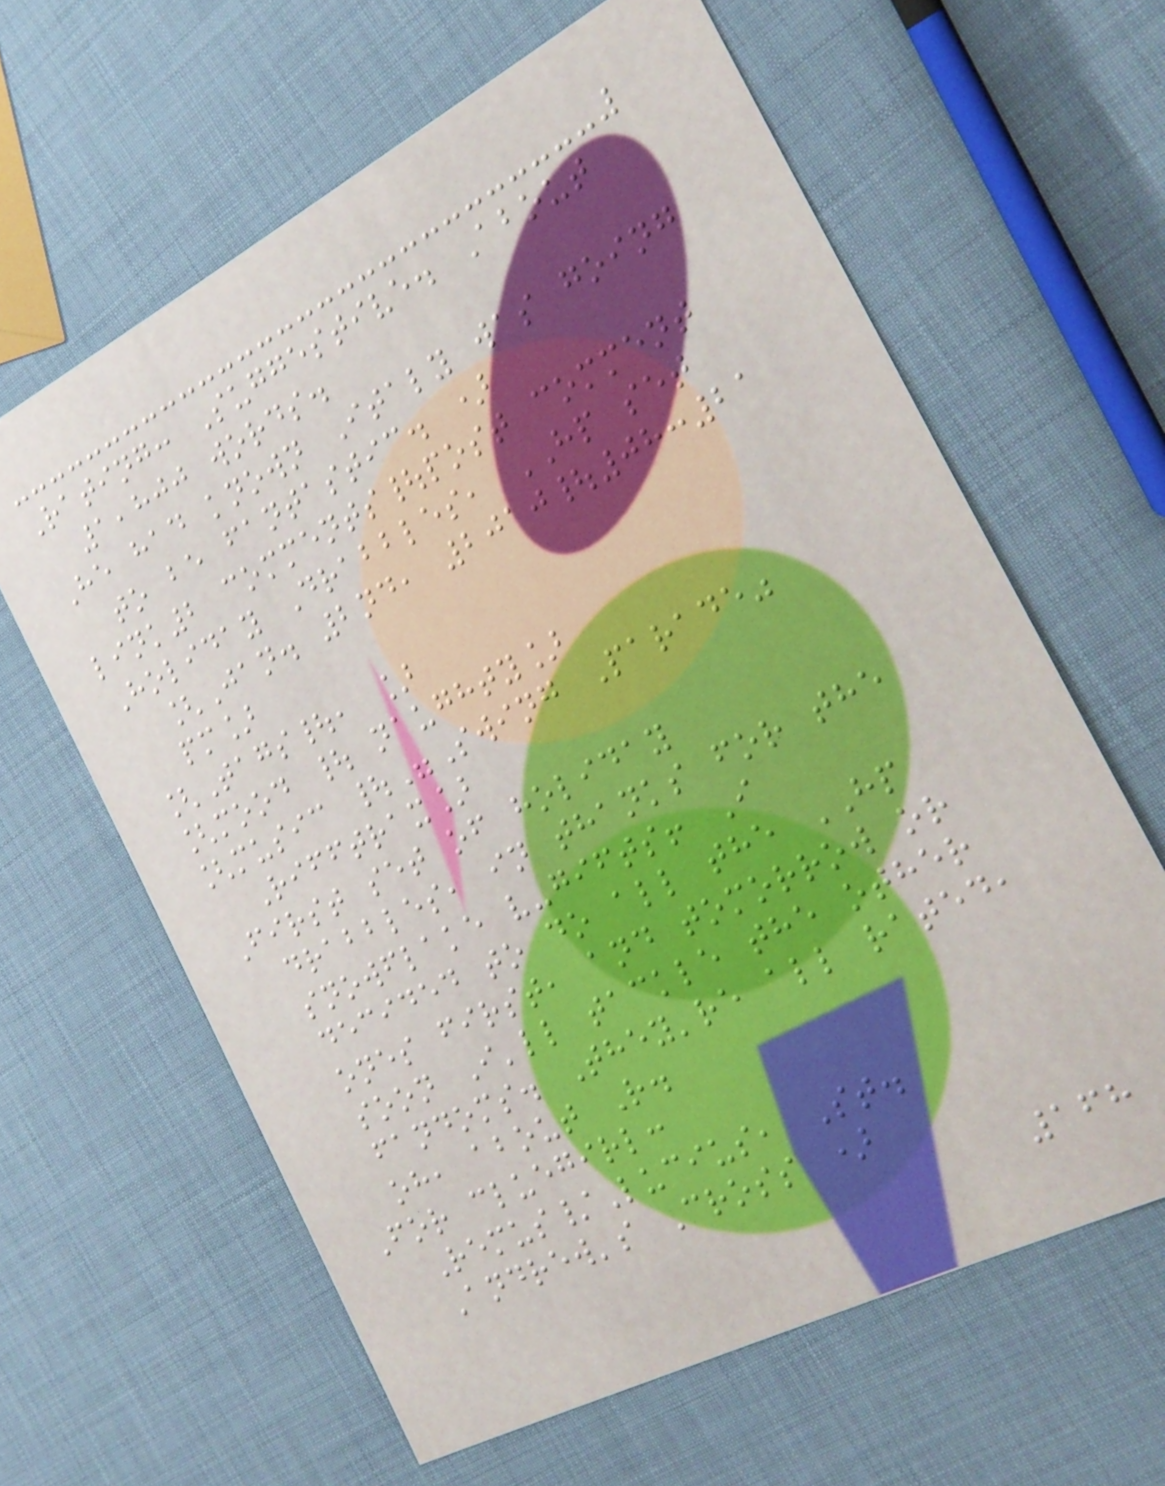Rating: Suggestive. About
1,800 words.
He had known Italy was going
to be fantastic. )
link2 comments|post comment
Holiday Drabbles, HP set
[Jan. 2nd, 2010|08:21
pm]
[Tags|, ]
[mood | naughty]
[music |"Swing Parade"
Rifftrax]
First set of holiday
drabbles, in thanks for the
snowflake v-gifts! I
decided to do all the HP
ones first, and tomorrow or
soon I'll tackle the other
fandoms. They're all rated,
oh, about R.
For cluegirl:
Remus/Lucius, St.
Andrew's Cross )
168
